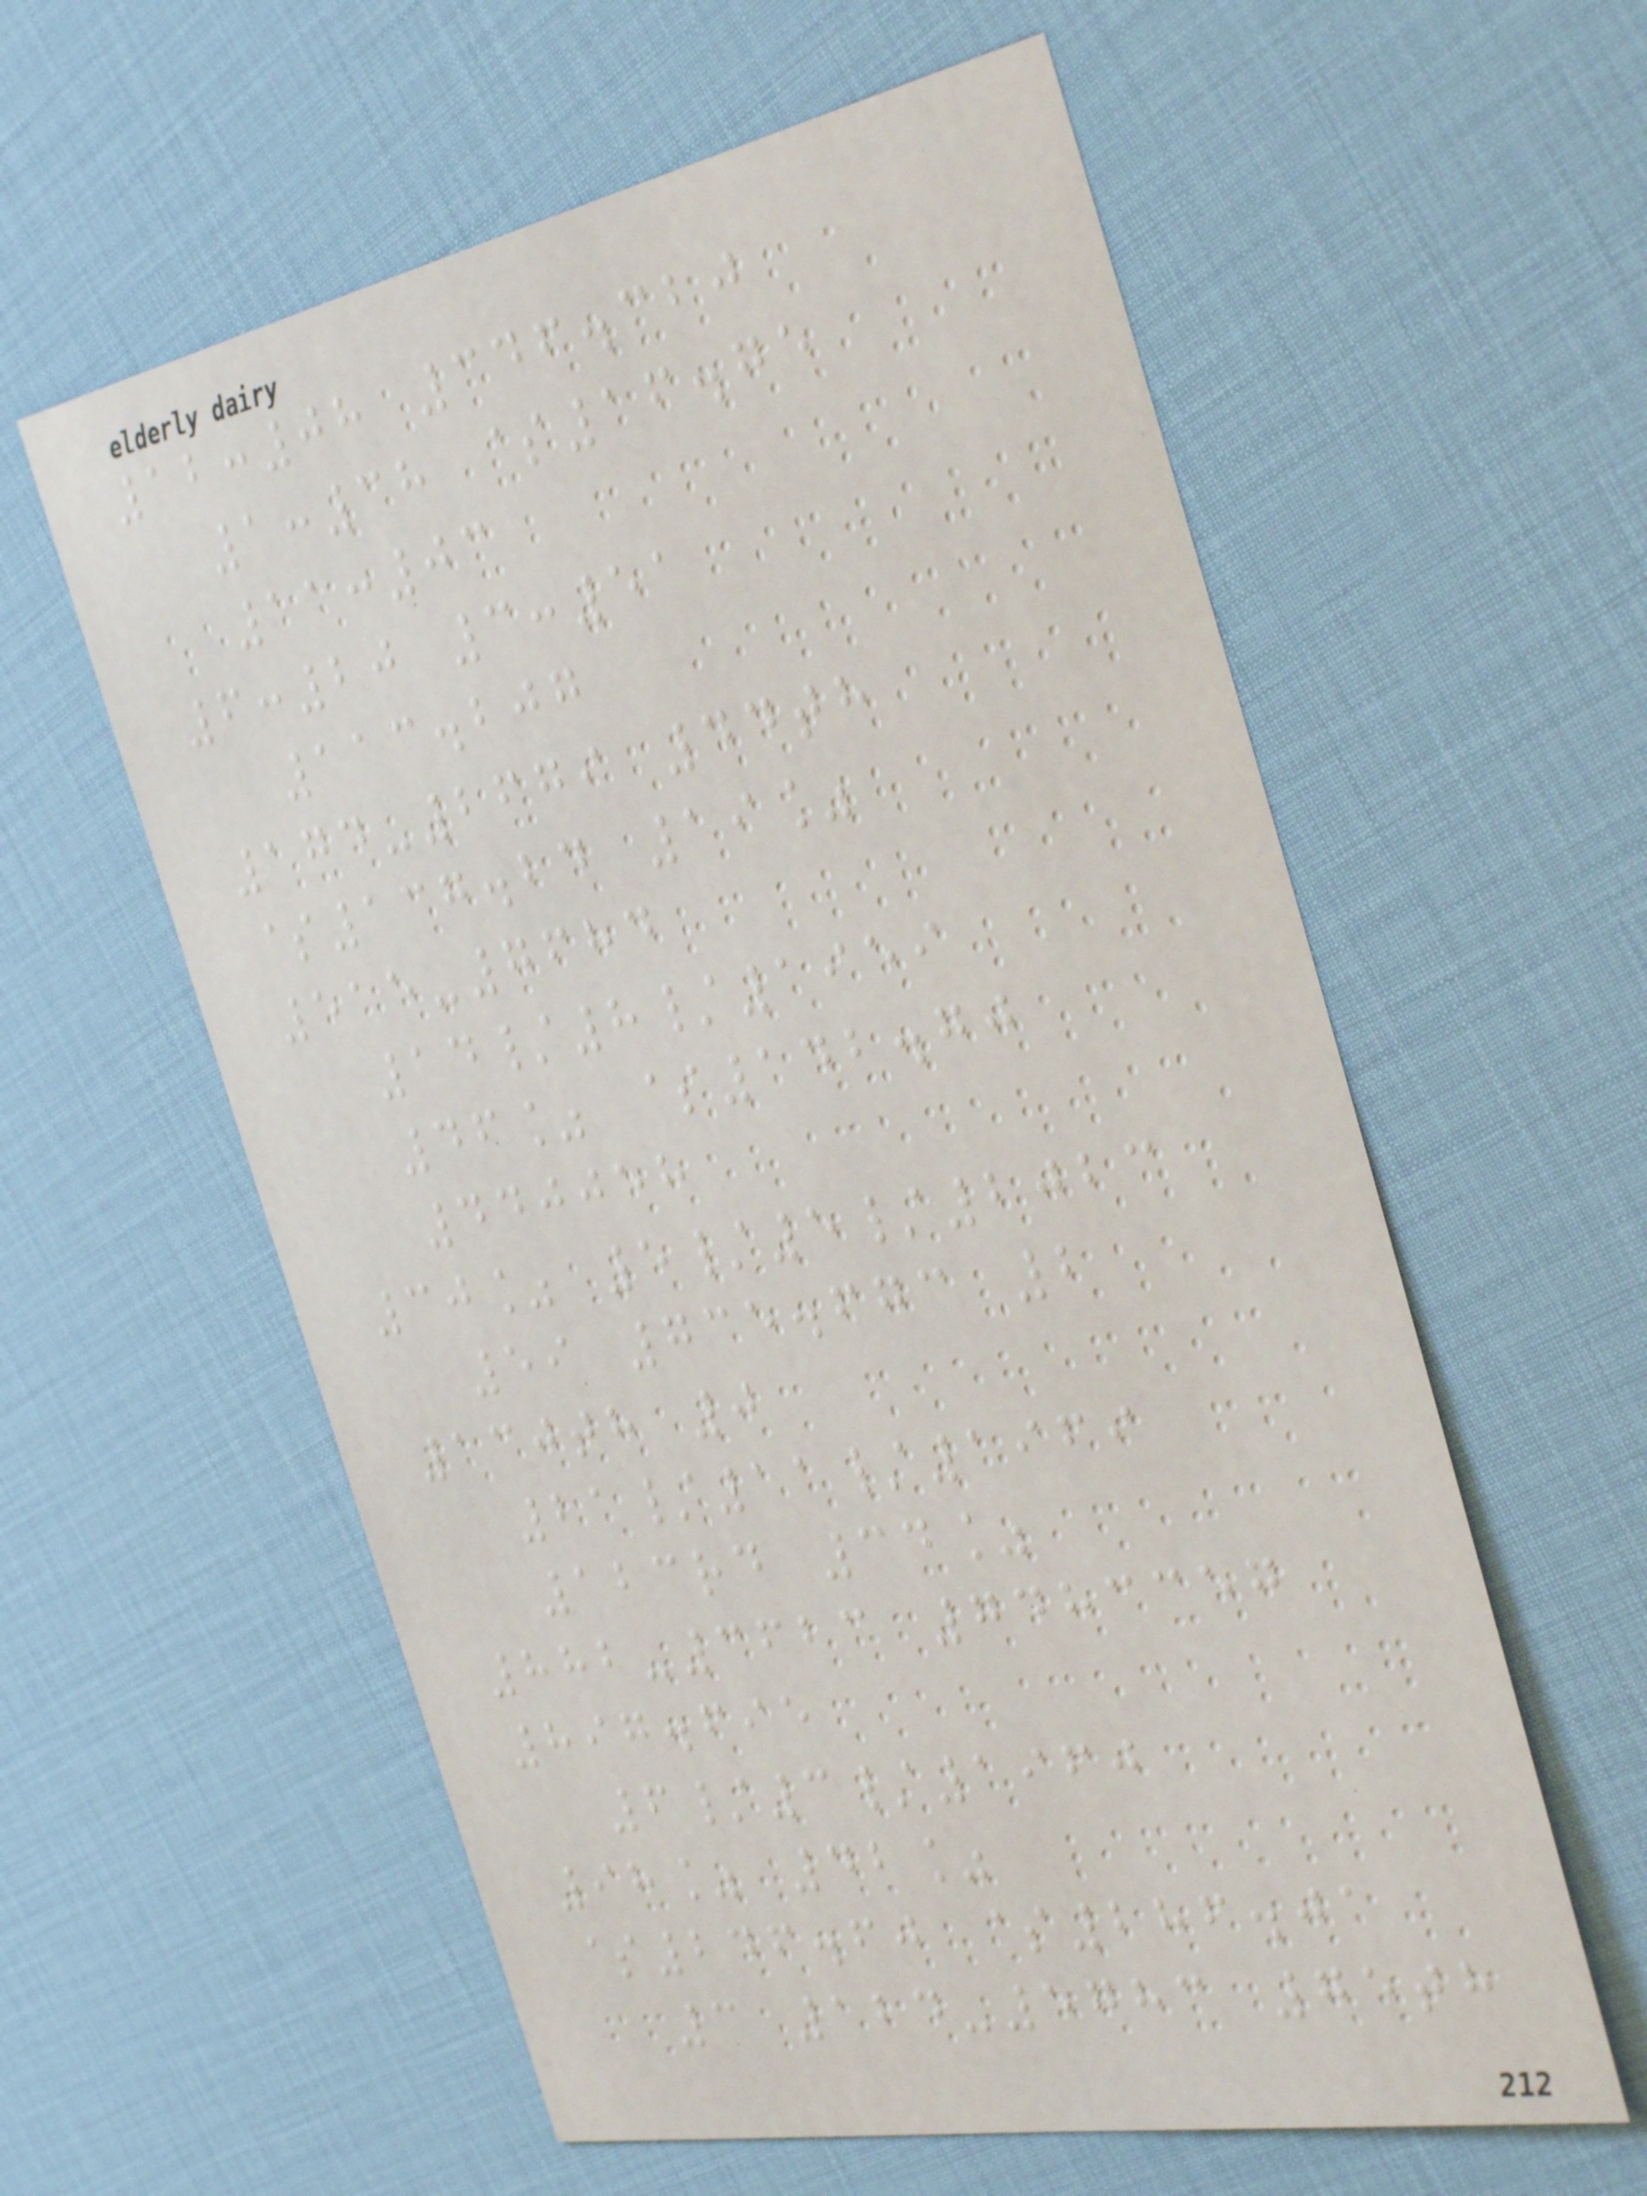12:08 346.320
1:38 $16.75
11:03
6:20 3:51
113.207
174-2679 44th
$137.24 19%
515-7684
14/8/1959
46% $142.70
440058
30% 5/5/2023
59 735.673 2
130th 0
21/11/1969
123rd 34%
882-3623 7483357
897.695
6/3/1960
98% 42%
$246.60 $286.01
3 124-5783 75th
